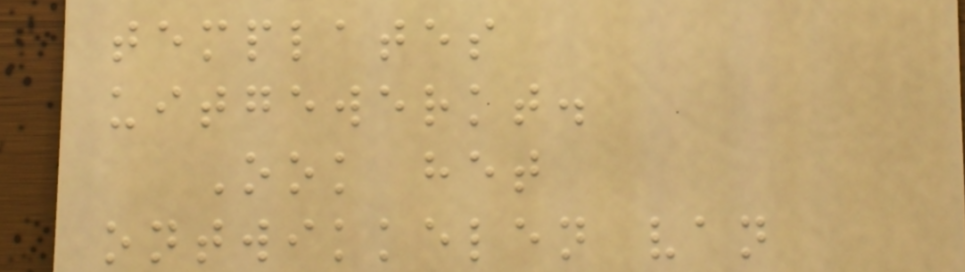templates
uitgewerkt.
Ook het
ontwikkelen van
